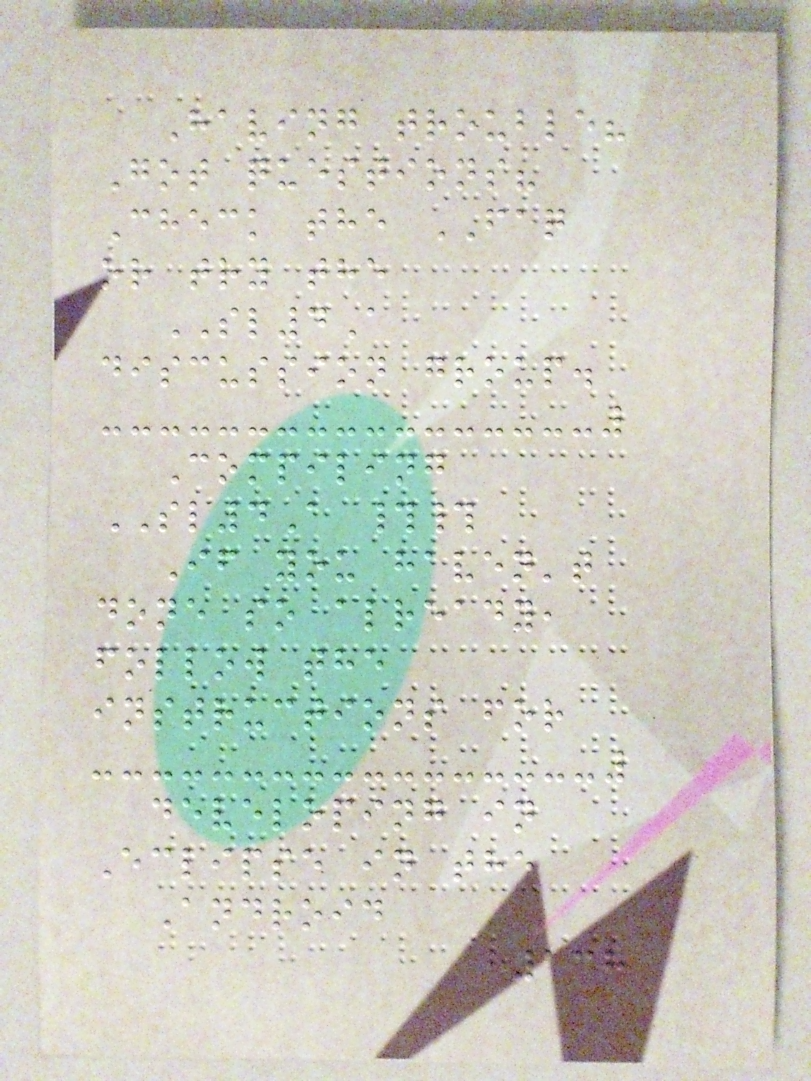Having trouble?
Got questions?
Check the FAQ
or try the
SL4A
discussion group.
Compiling
SL4A ##
If you haven't
done so already,
follow the
instructions for
developing in
Eclipse in the
Android
138
